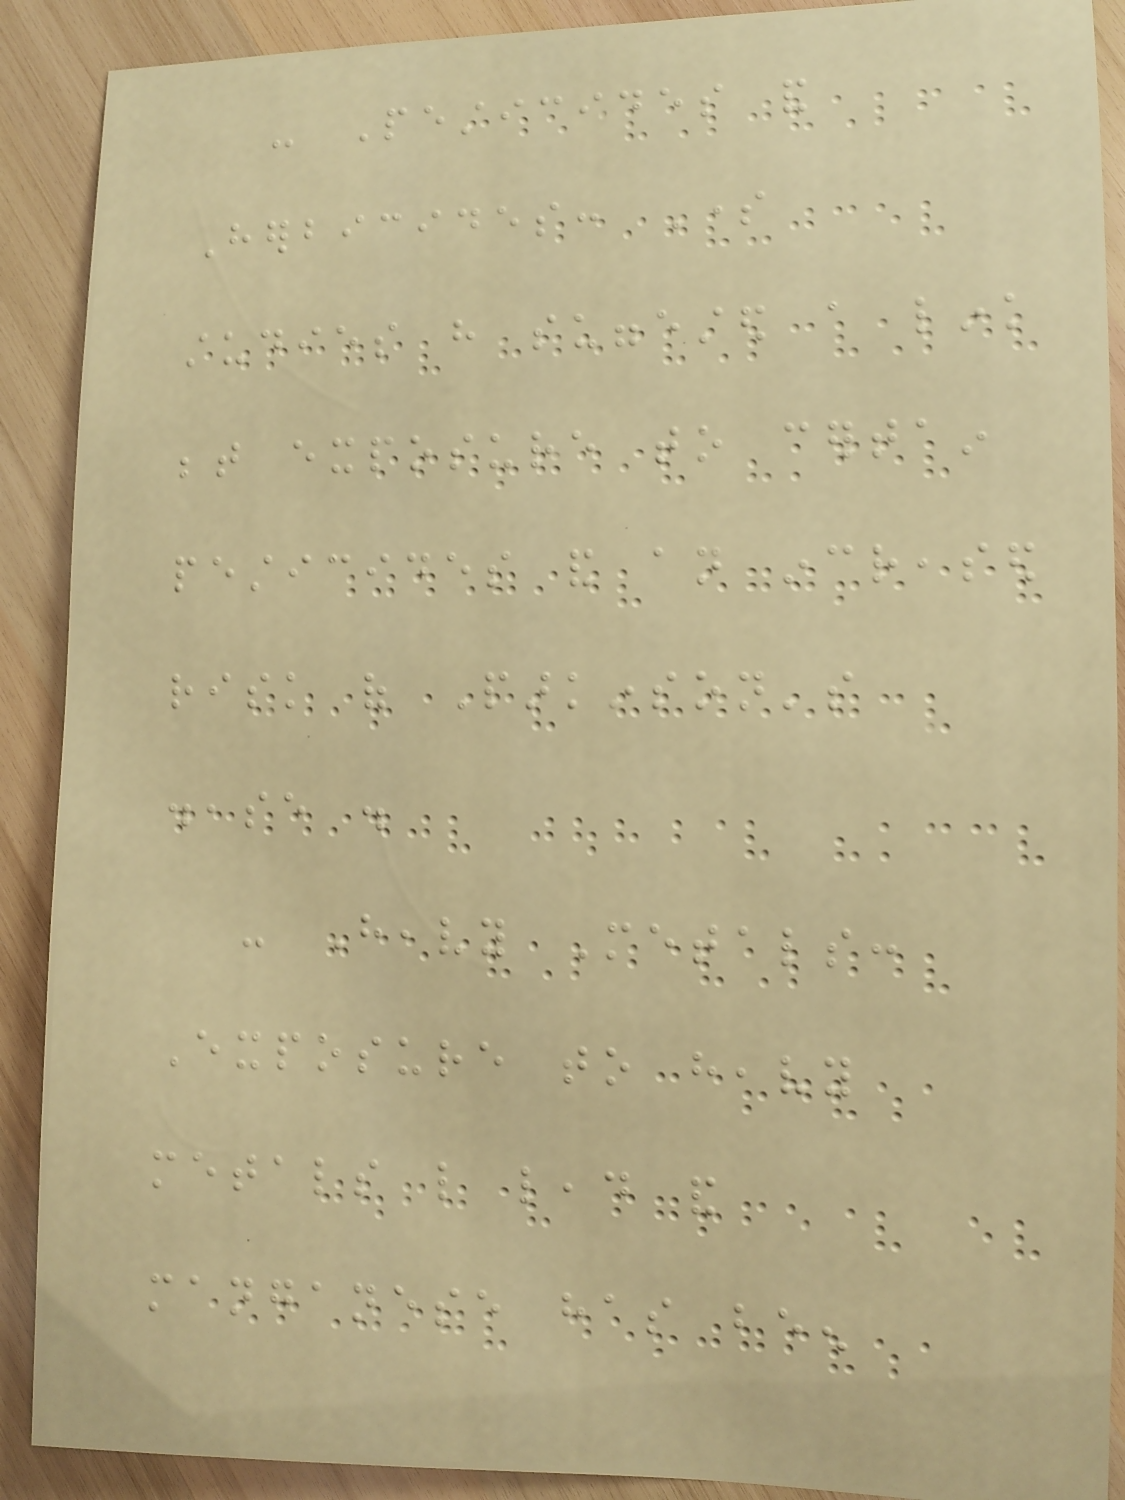- Pesticides and
Herbicides: Some
studies have suggested a link
between exposure to certain
pesticides and an increased
risk of Parkinson's
disease .
- Heavy Metals:
Exposure to heavy
metals like lead and
manganese has been
